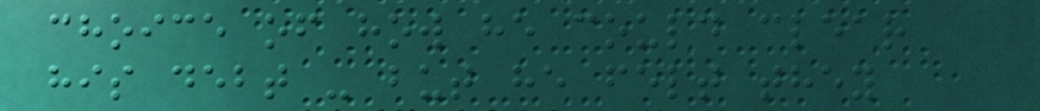choice of how he could clear
his debt - but he felt they
